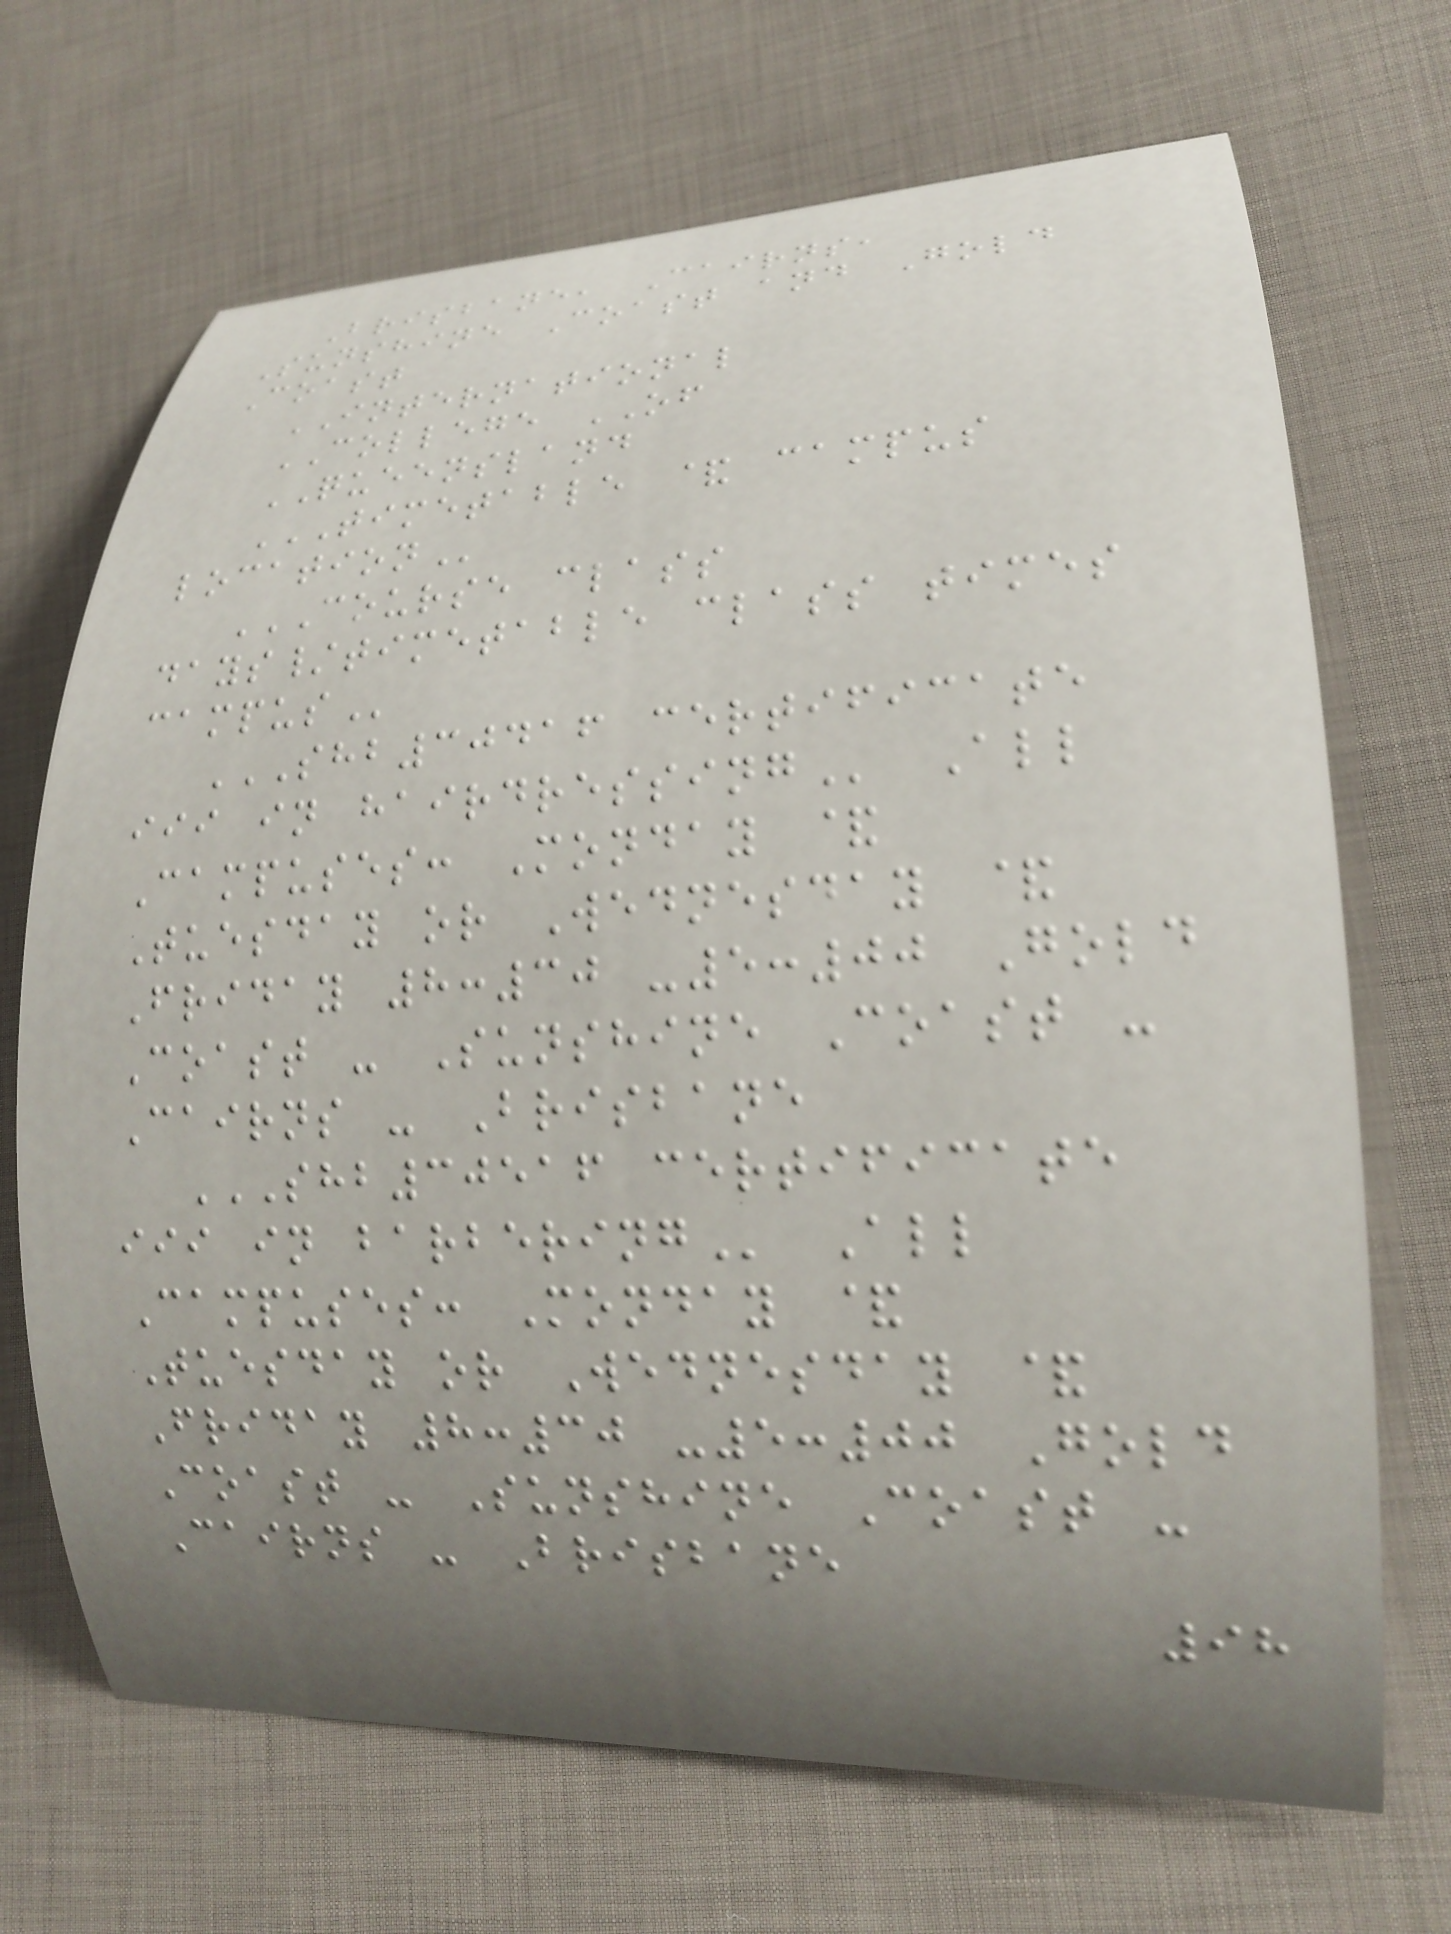Brisbane, Cairns,
Sunshine Coast and Gold
Coast
INTERNATIONAL
COLLEGE OF
QUEENSLAND
TIMETABLE & CAMPUS
LOCATION
COURSE CLASS
DAYS/TIMETABLE CLASS TIMES
CAMPUS
SHB30416 CERTIFICATE
III IN HAIRDRESSING All
Campuses: Monday &
Tuesday or Wednesday &
Friday 8:30 -5:00 Gold
Coast - Sunshine Coast -
Cairns - Brisbane
SHB30516 CERTIFICATE
III IN BARBERING All
Campuses: Monday &
Tuesday or Wednesday &
Friday 8:30 -5:00 Gold
Coast - Sunshine Coast -
Cairns - Brisbane
98
